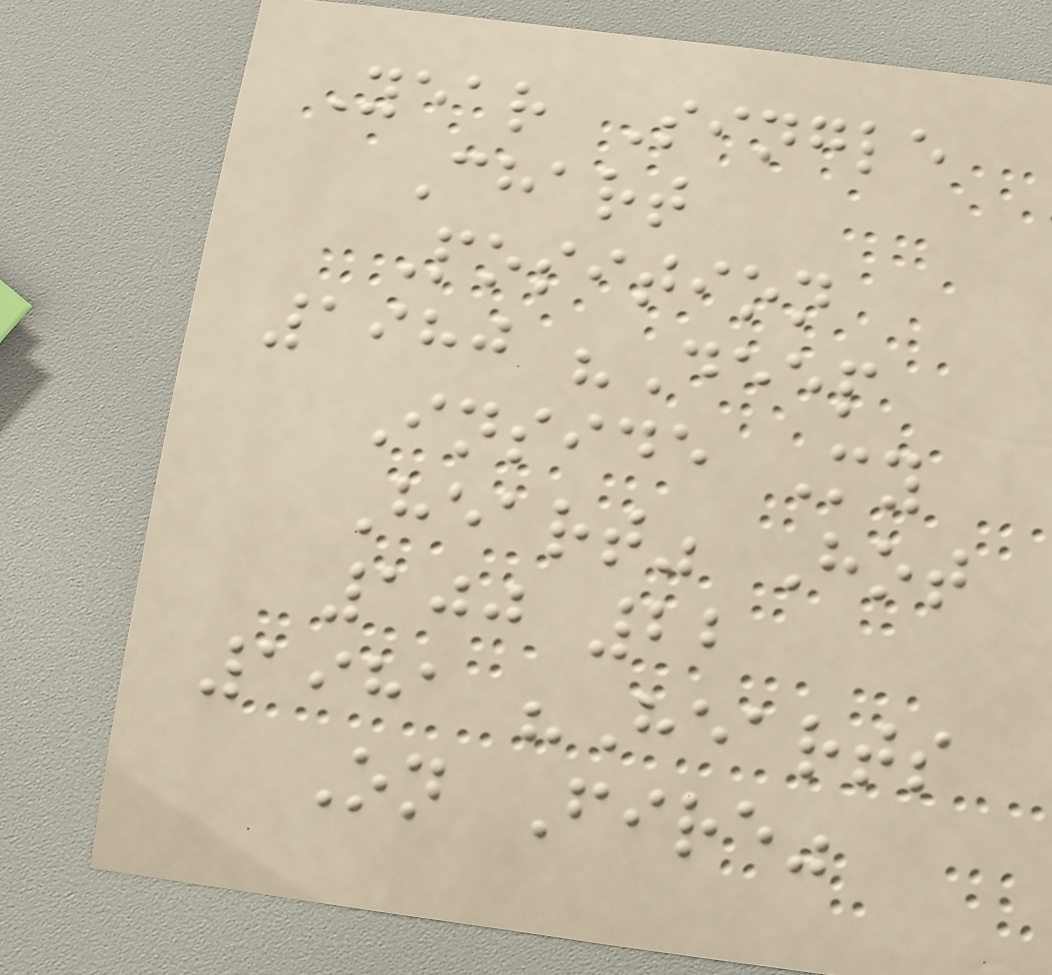Year Single
Chart
Position
1980 "Deep
Inside My
Heart" Hot
100 22
1981 "Hearts
On Fire"
